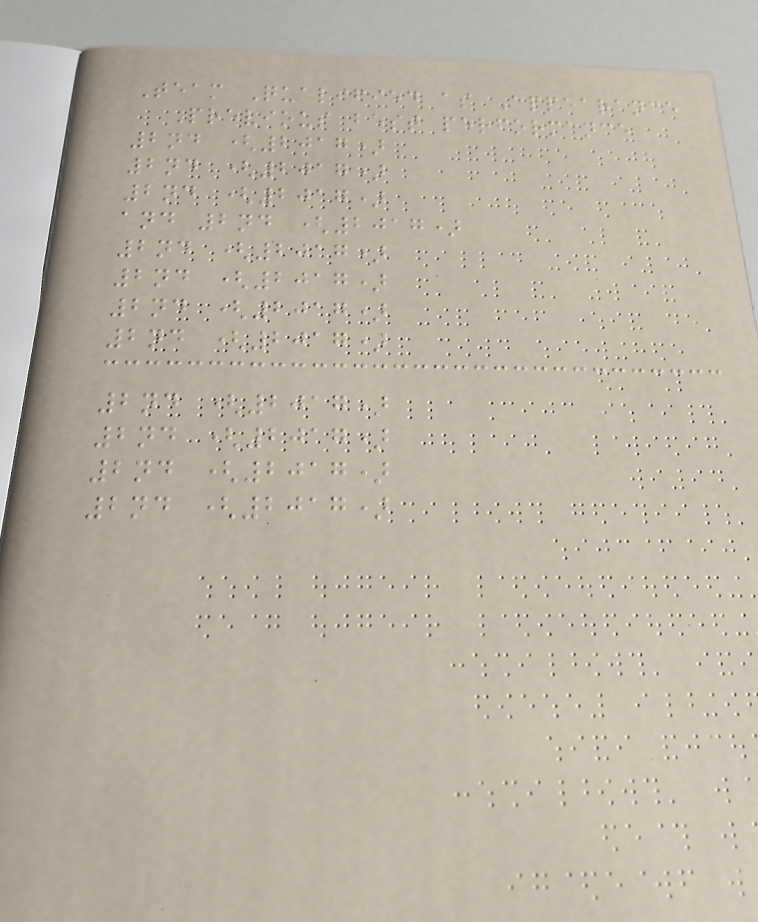Team Qualified as Appearance
Previous best performance
2nd (2017)
2nd (2017)
2nd (2017)
and 2nd (2017)
2nd (2017)
2nd (2017)
2nd (2017)
2nd (2017)
2nd (2017)
2nd (2017)
2nd (2017)
2nd (2017)
